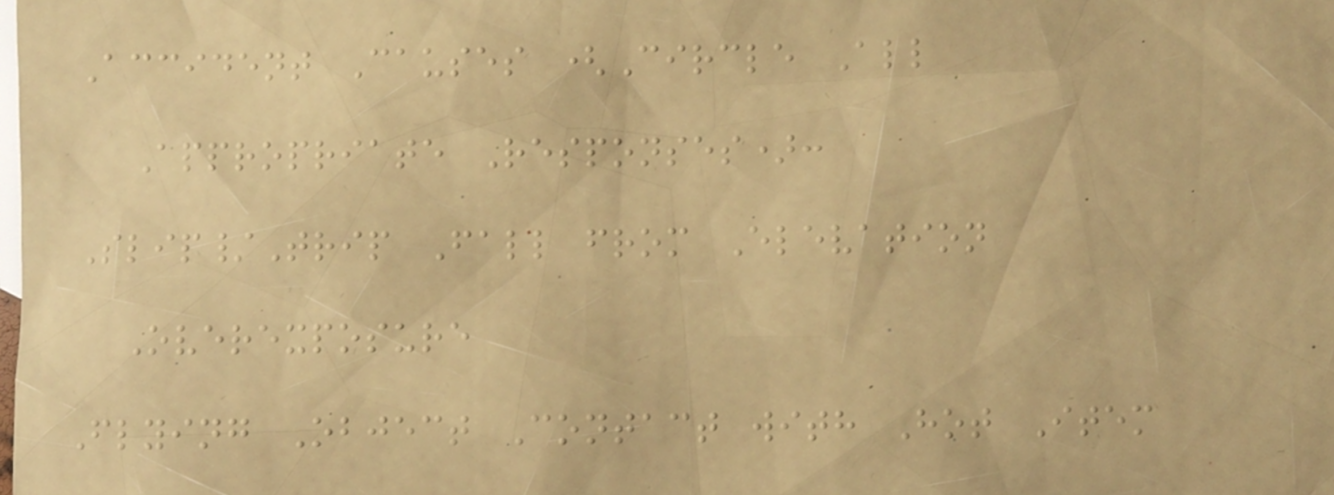Accident Causes (Circle All
Appropriate Responses):
Slip/Trip Fall from Elevation
Overexposure
Flying Object Contact with Hot Item
